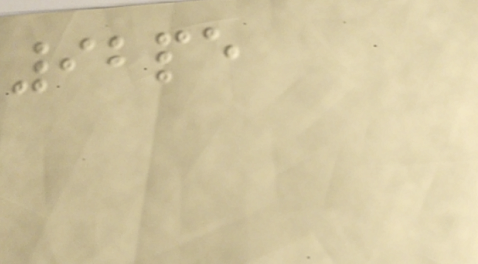92pe
